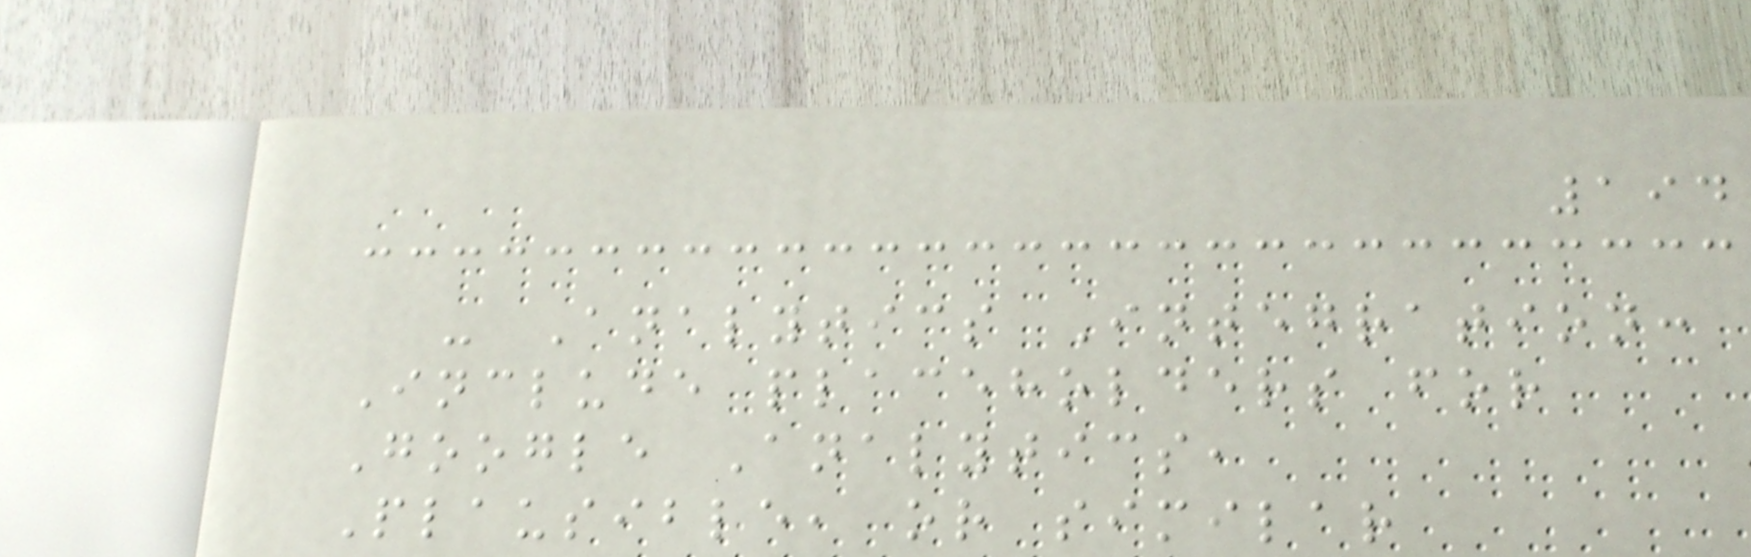194
- Analytics Integration:
Include placeholders for
Google Analytics,
Plausible, or similar
